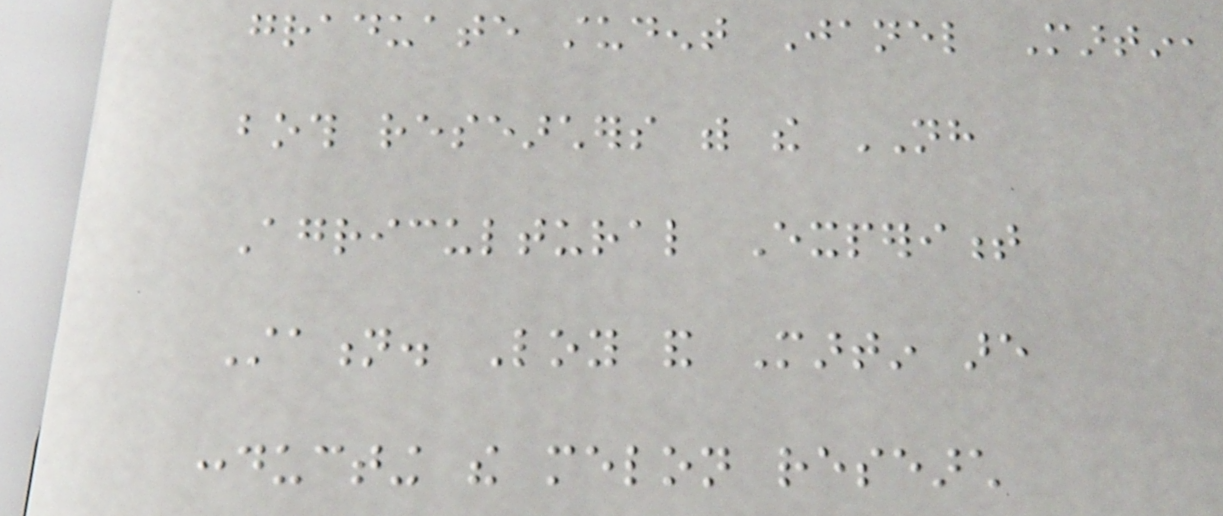graduate student Janel Martin,
both researchers with the NH
Agricultural Experiment
Station. Loy and Martin are
conducting the melon research
